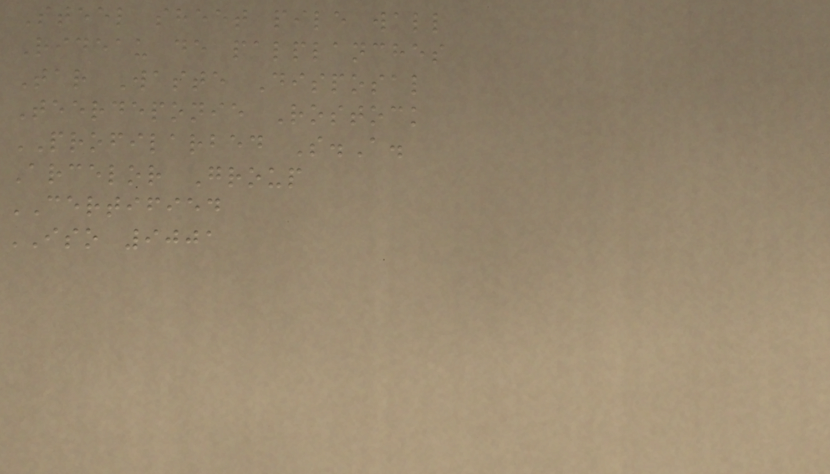Steel sheet pile wall
Rideau de palplanches
Tar Waste Disposal
Teerdeponie Rostock
PROFILARBED S.A.
Arcelor Group
CERTIFIED
ISO 9001
